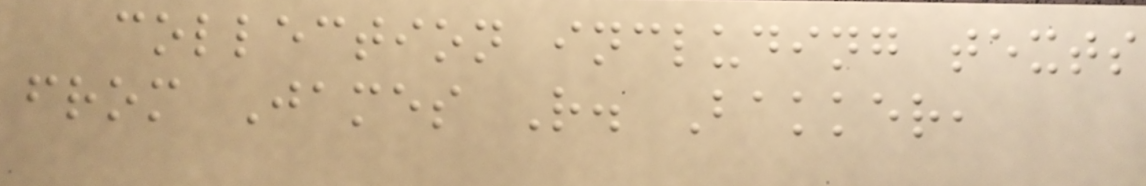collection including texts
from James R. Bakker,
